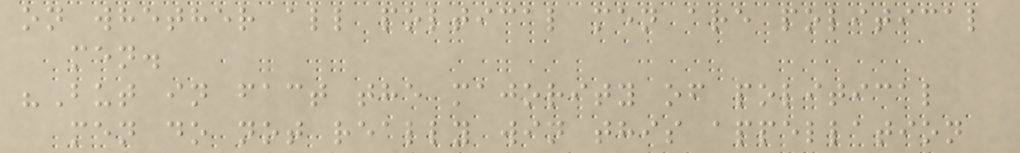on whether all poltical men are political
men.
"But in fact the majority of political
men do not really win this appellation
